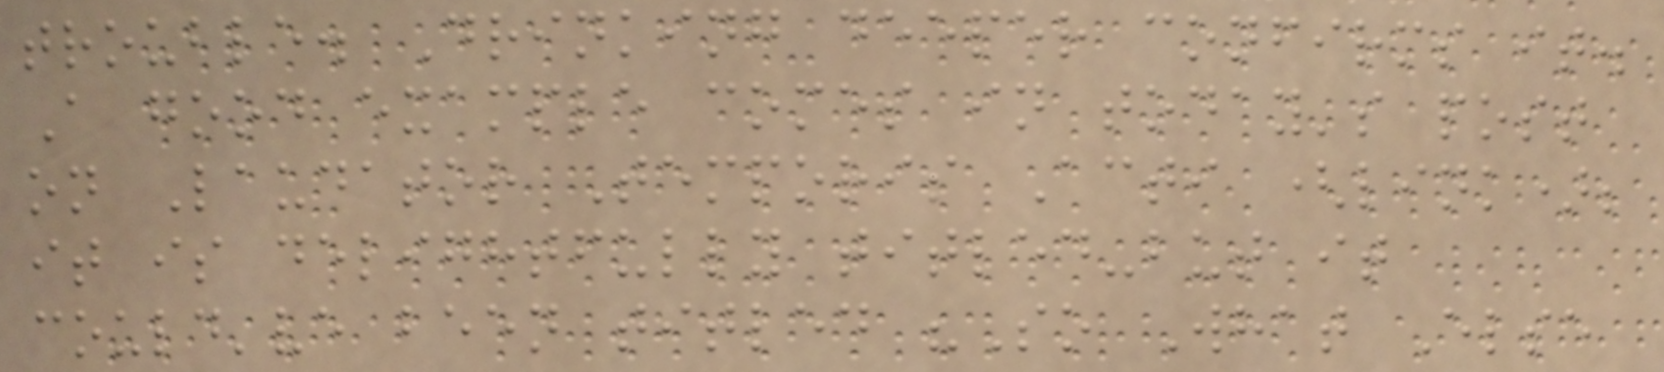trouble. Drinking deeper confirms it.
A good example comes in today's post
on Laudator Temporis Acti (link);
it is delightfully titled-but it
could've been titled "So What Else
